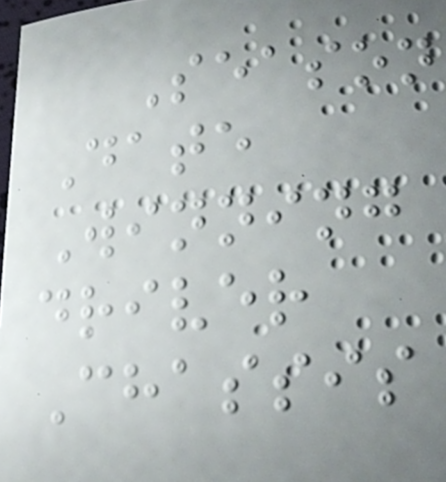Season
Date
Winning
driver
Chassis
